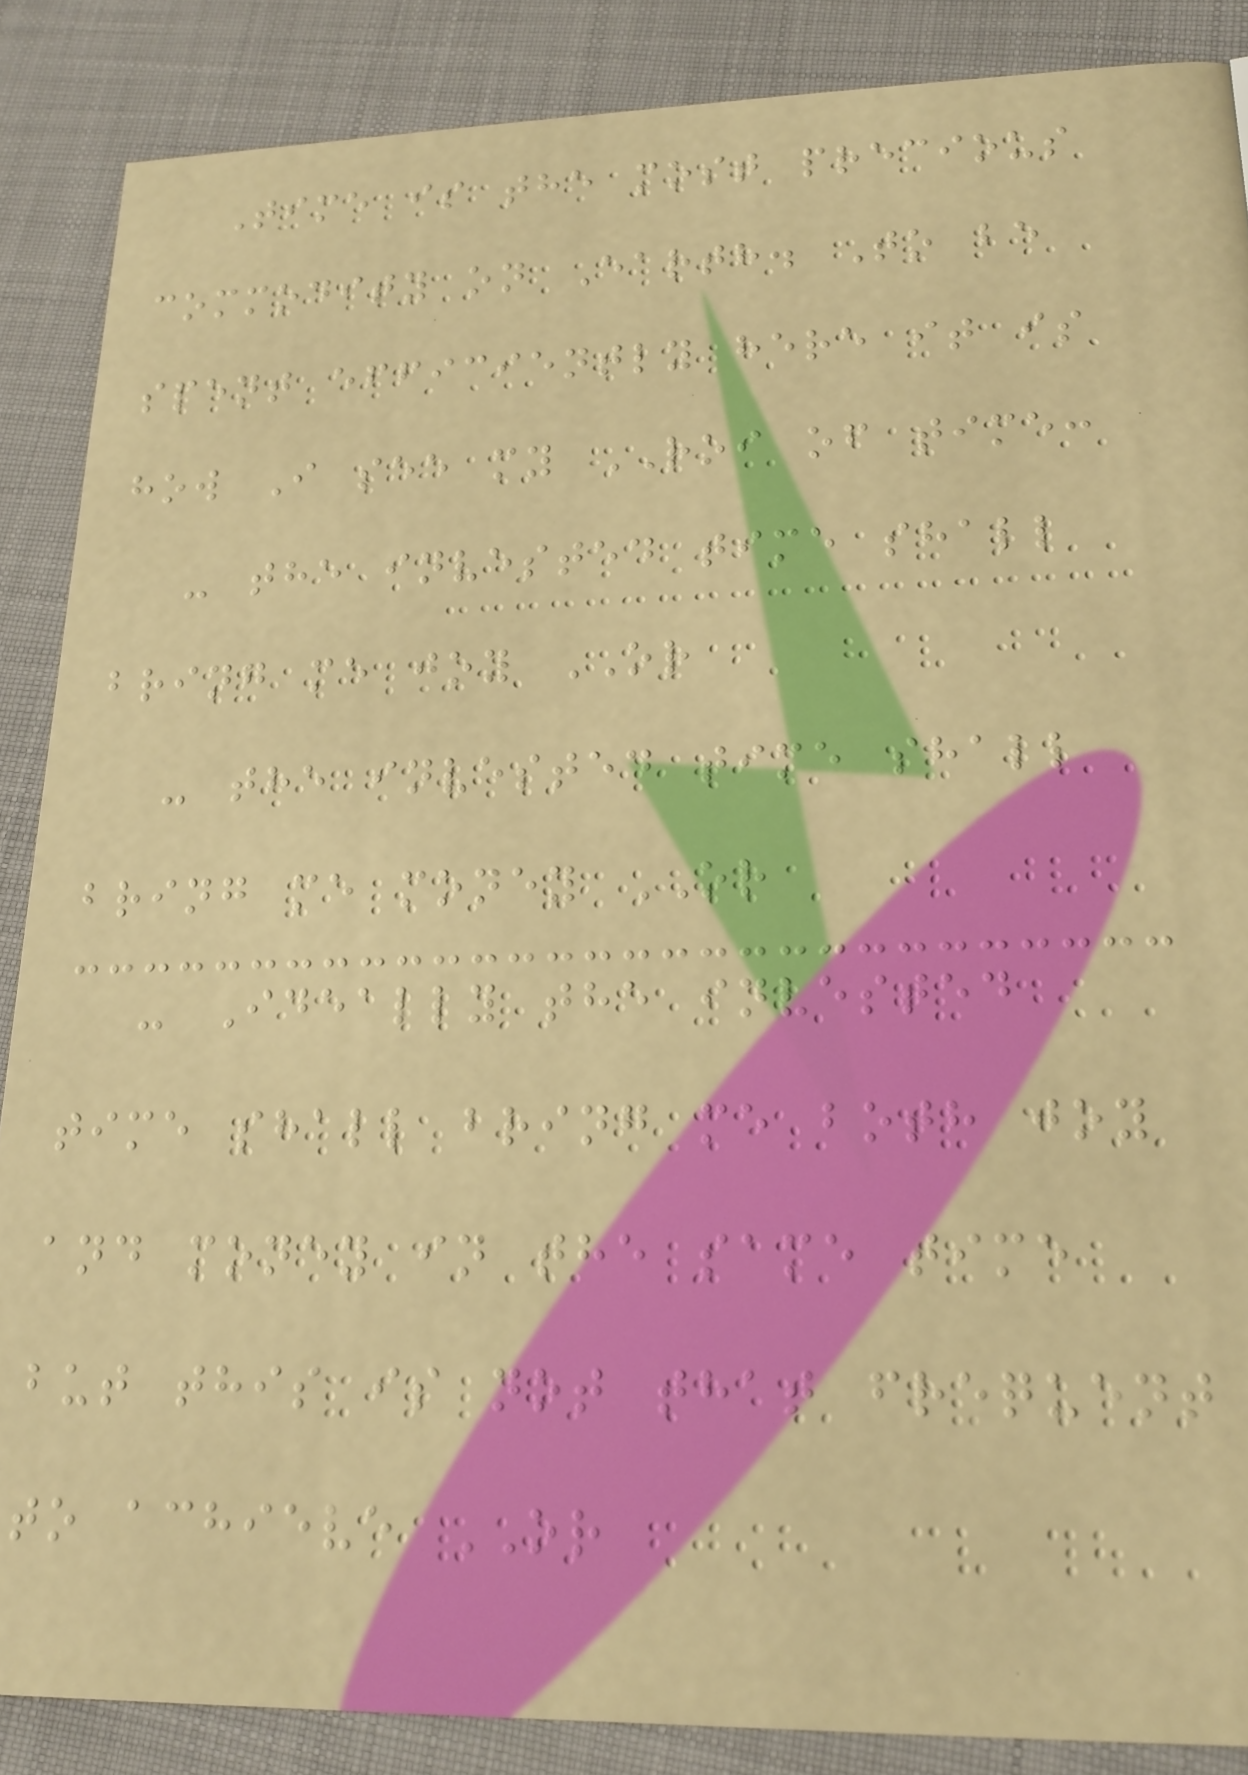Time is the most precious
commodity on Earth. To be
spent efficiently here it is
how I see my ROI of time:
- the invested time shall
bring me joy OR
- the invested time shall
bring me money OR
- Ideally the invested
time shall bring me both joy
and money in the same time
but this is not that frequent
to achieve OR
